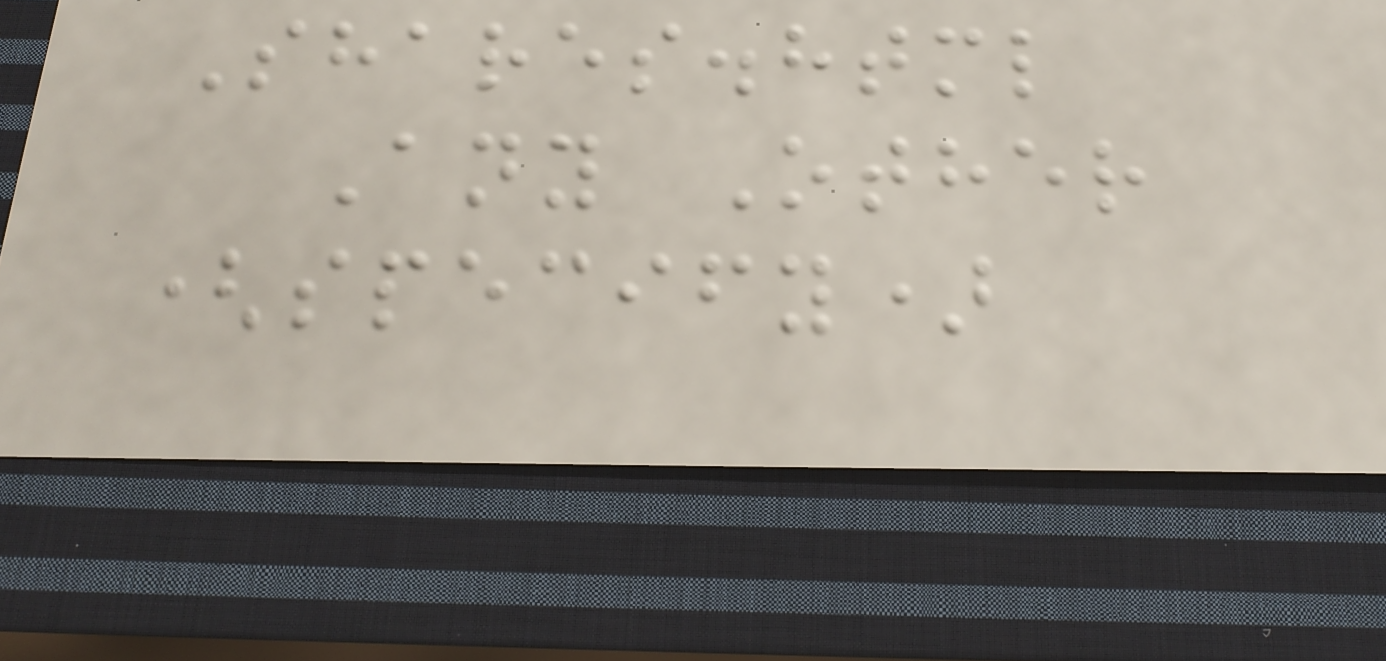Shares.html
Any Other
(specify)
